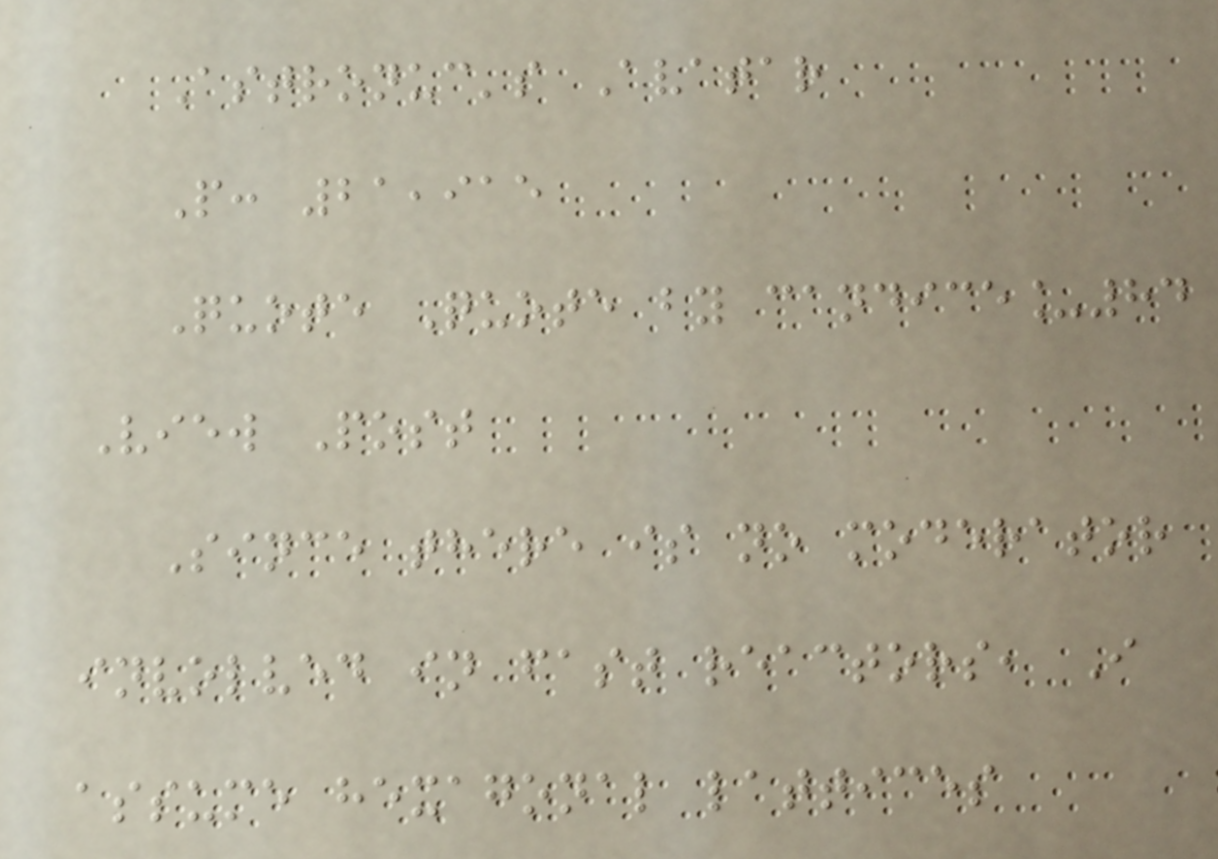Astronuc's Avatar
P: 21,915
Quote Quote by candice_84
View Post
Since there is no moderator
involved in fast reactors, I
assume hexagonal lattices
